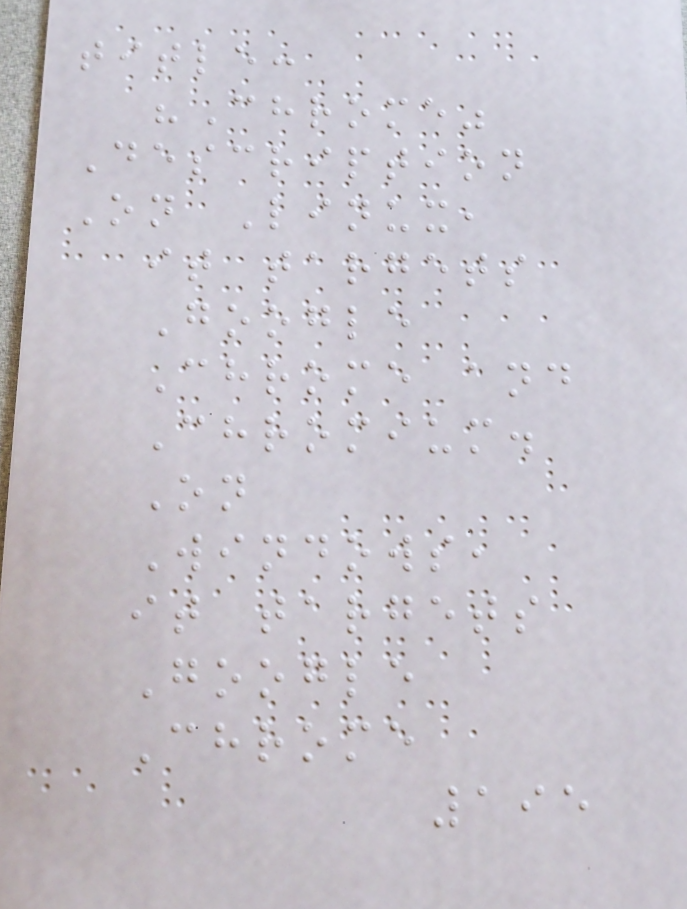title:
"Chrome"
Description
On Linux,
it targets
Google
Chrome and
Chromium.
On
Windows,
it targets
Google
Chrome
195
